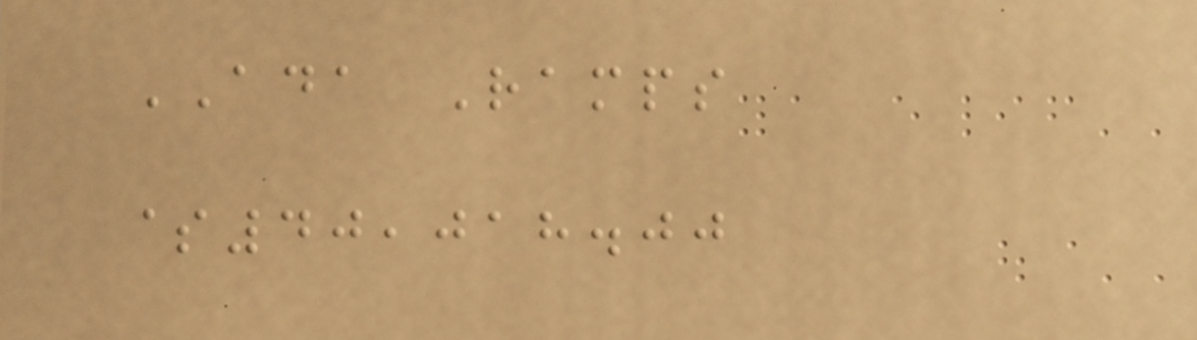ADA Ramps
$40,018.00
